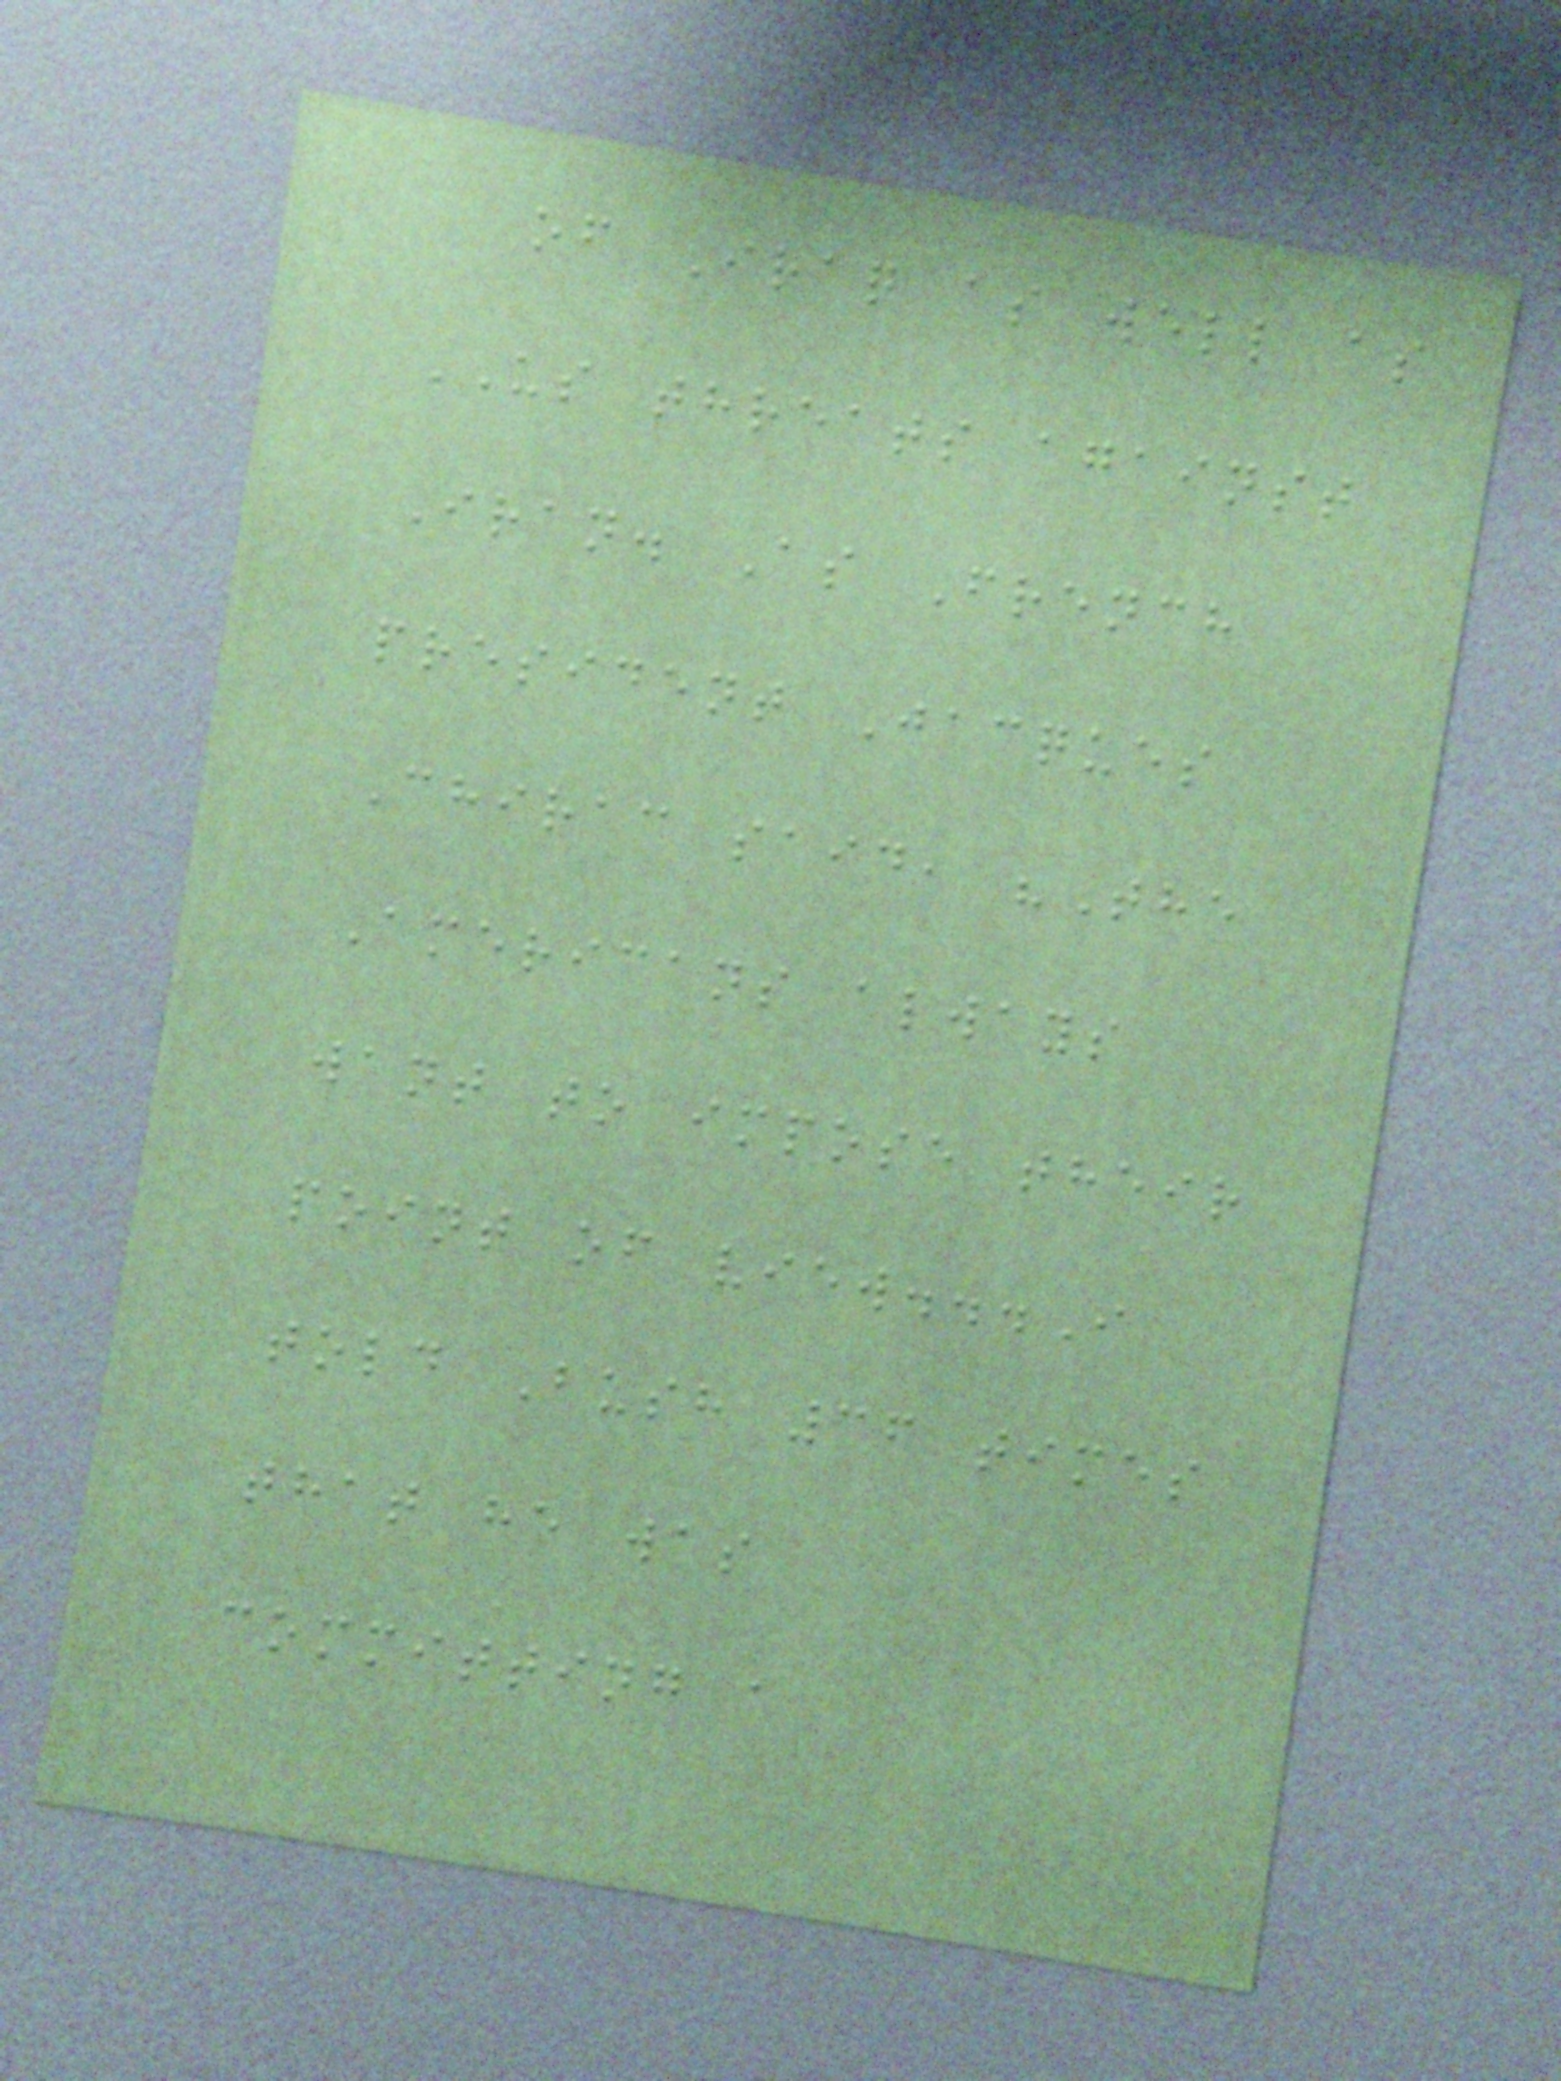of Iraq as well as
US threats against
Iran. As French
president Jacques
Chirac said, "The
Americans always
want to impose their
point of view...I
told Bush 36 times
that he was
committing a
